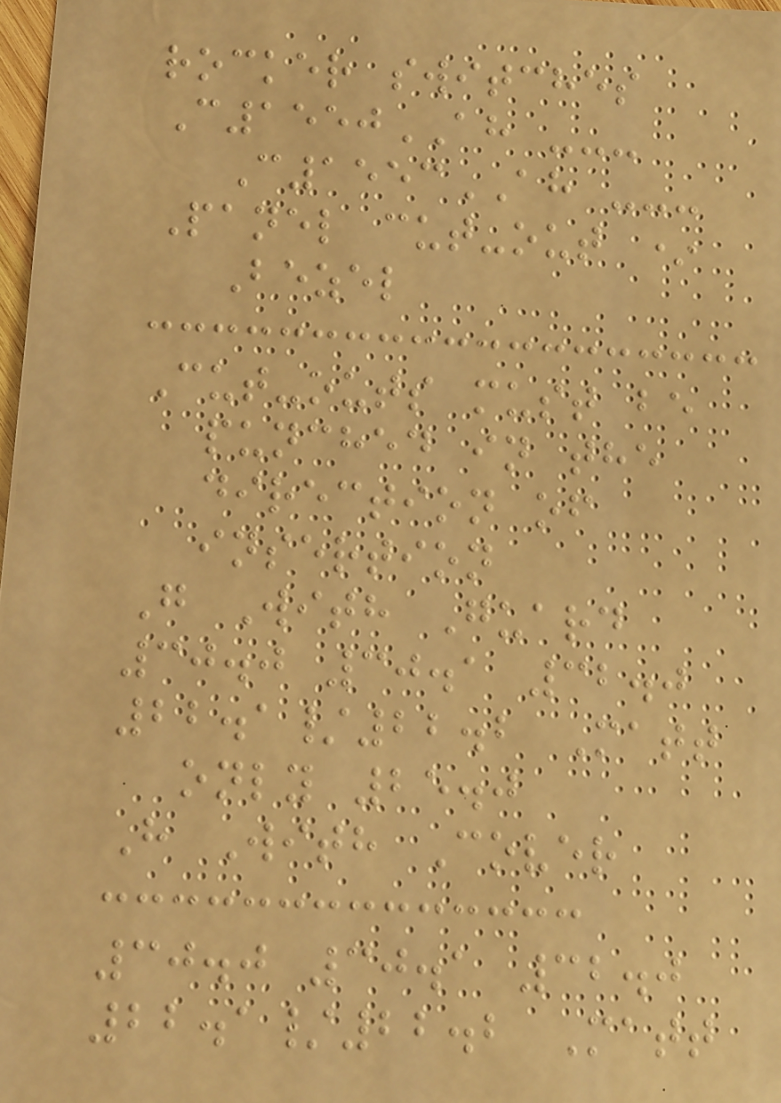rocker switches
C1550AH ---
C1553AH ---
Panel cut-out *
Bezel
Cut-outs must be
punched in the
direction of
insertion
G With Guard
30.0 30.1 32.0
22.1/22.2 Matt
only 25.0
H With Cover
30.0 30.1 32.0
22.1/22.2 Matt
